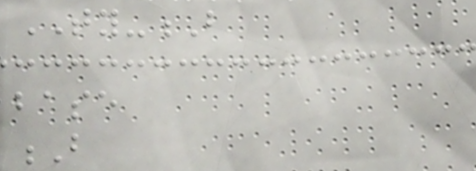TY-B
base
B
